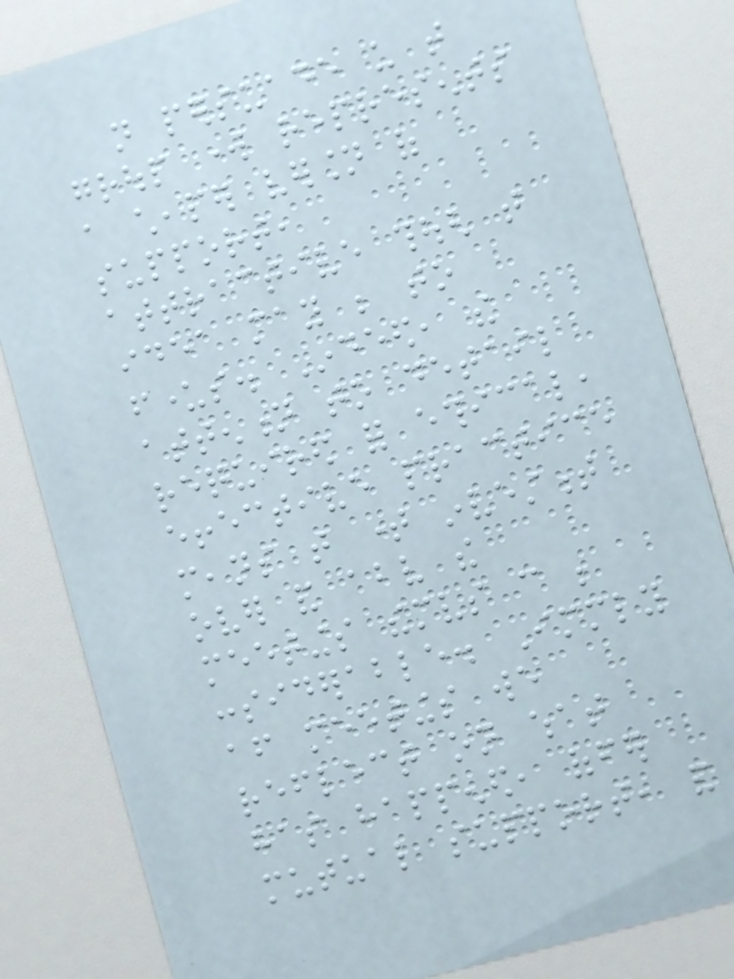not persuade us that
group work represents
a cheaper version of
support,
attractive though that
idea may be to
funders. Indeed, the
attention to detail
required for ethical,
effective practice
means that time investment
over and above the
meetings themselves can be
considerable. Immediately
after meetings we
reflect on what
has happened, offer
mutual support, and
